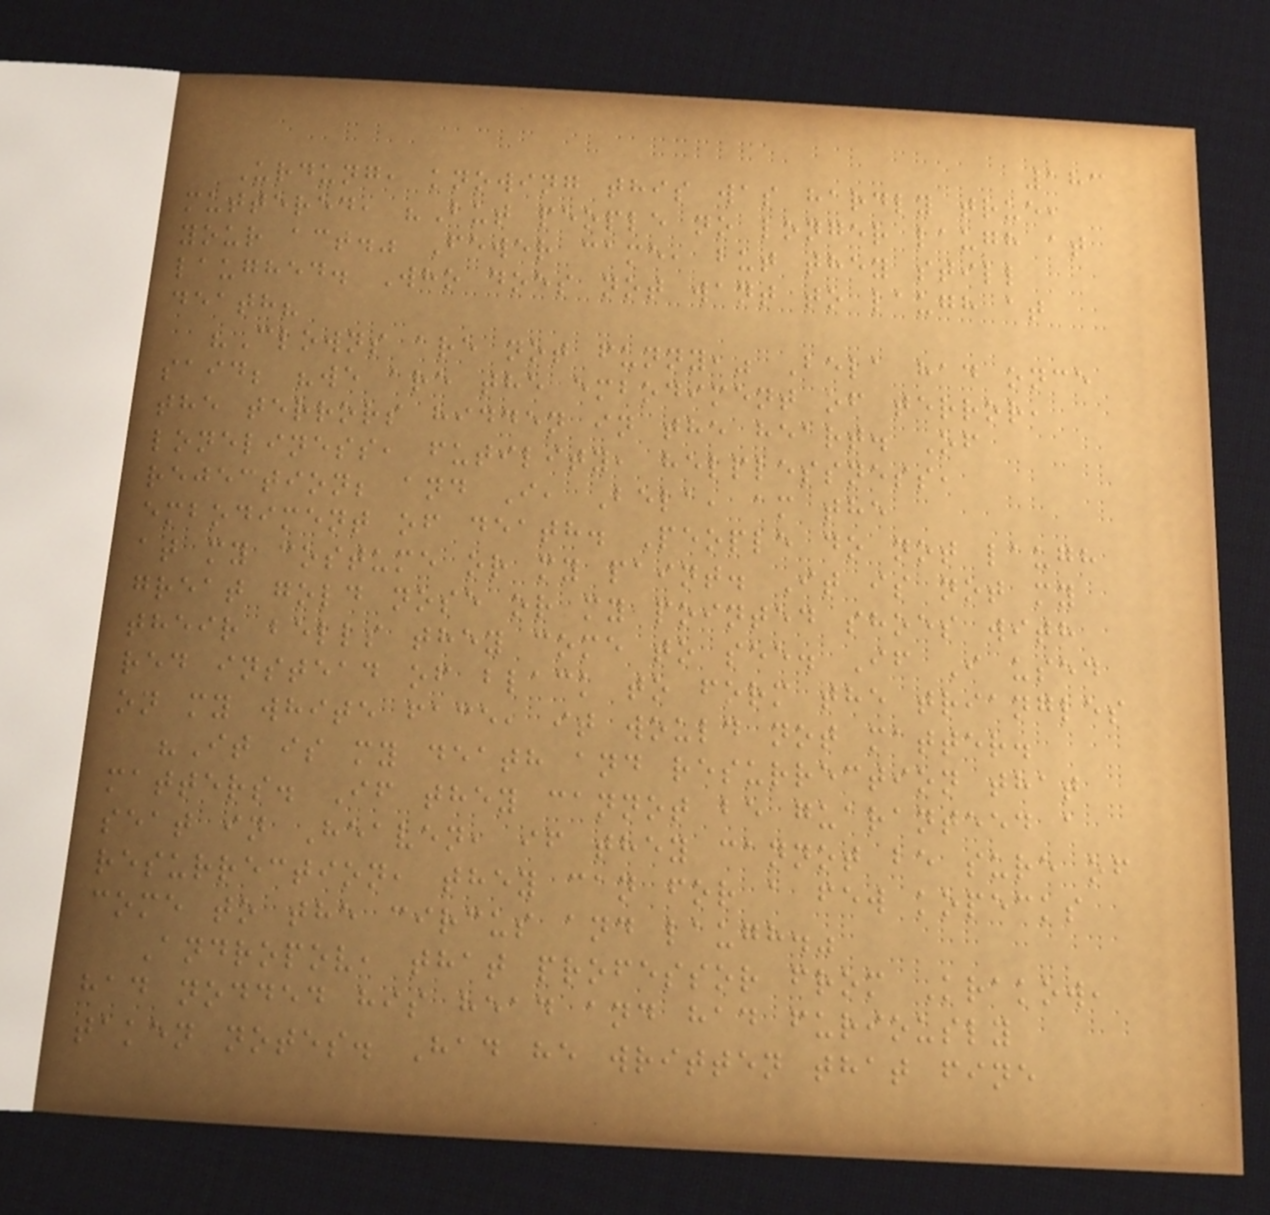183
Urdung, knowing this was hardly true,
muttered, "But people no longer laugh at
your act." Fewer came, but they still
laughed. Who does not want to laugh at
death?
"Clowns are not funny," Bela had once
said; "we are the embodiment of terror,
the terrors hidden in the heart. Of
loneliness, futility, helplessness,
rejection; and I, Bela, am the
embodiment of death. People do not laugh
at my costume or my paint. It is not my
great gold nose or my pointed shoes with
their bells they come to see. If I used
red instead of black to form the triangles
on my white face, it would not matter.
"It is my death and resurrection that
matters. If they cannot be guaranteed a
seat in Heaven, if they cannot be sure of
resurrection, they can for a few kopecks
come to the circus and laugh."
Andropov, that professor from Krakow,
had nodded his head and had furiously
taken notes. Had he written that fine
